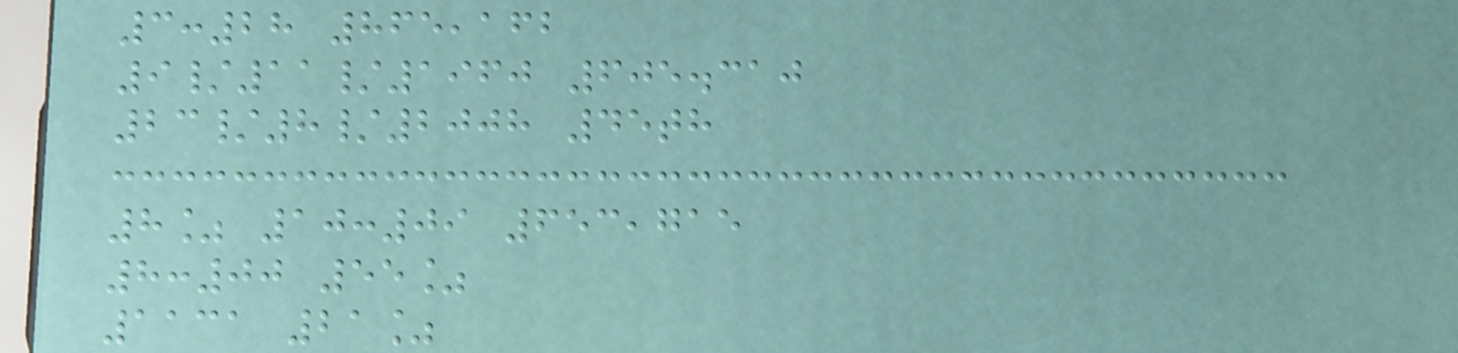3:28 865,162
9/11/1960 605.310
23/8/2008 45th
8% 10:09 653,715
8:00 55%
1131 21%
